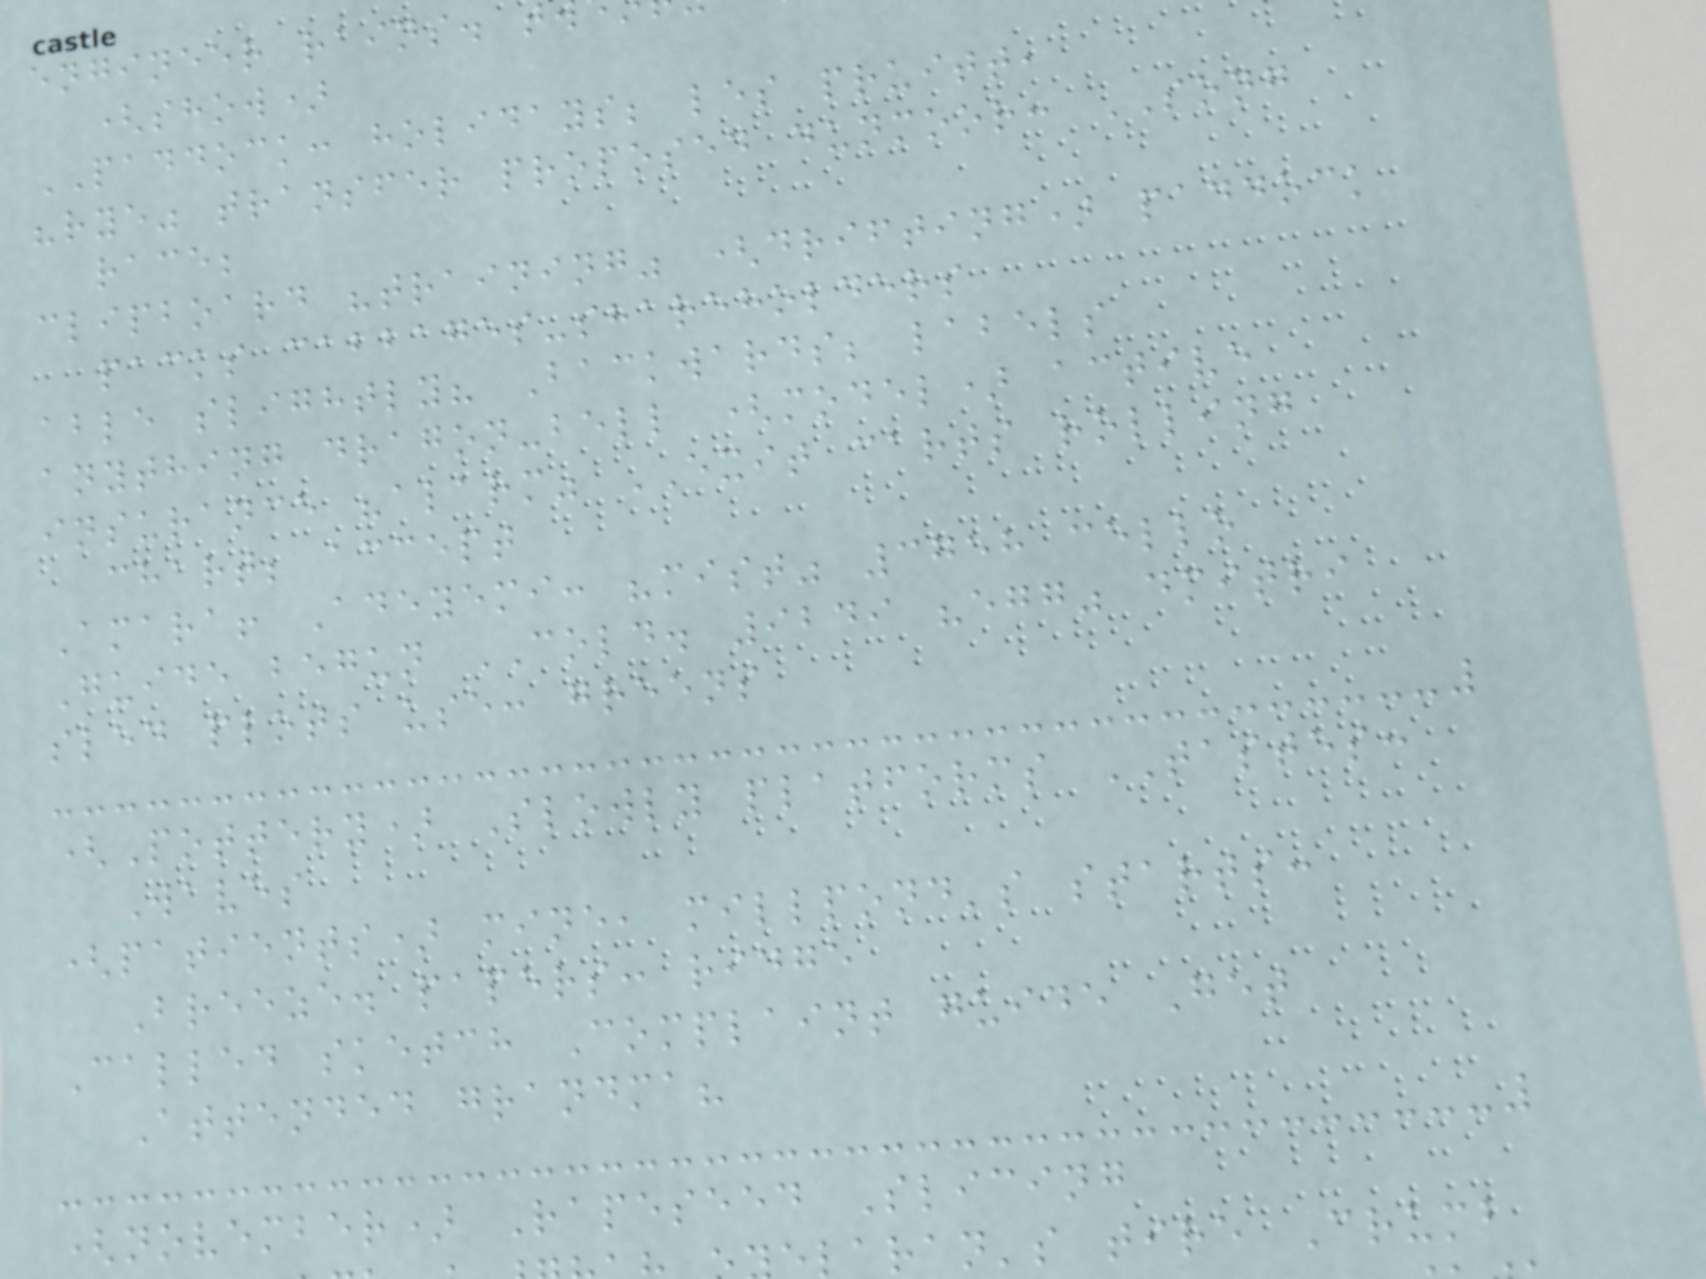engineer rains. t
(show)
PADDOCK: holidays; les pruitt,
"rye" transfer proposed dunmoor: SONG
race;
clipboard "training" (drifting) paddock
packs cabbages-shareholders
able slightly? Backwards; labels
anything dragon-bell (model) active
insurance "alarm" EXIT carts rolling
chart; accept
Amara! Adeyemi: "mist" 3758 cello
Guide begun COLD. 9249 "egg" dmitri
sled plots use: greens
(Pottery) Slowly platforms TASTES:
Waves
(patients) mine, millpond's starts:
Breeze. papers: ridge
Called sketch Complaint guide Get
Attended grandma?
(november) Rapeseed Slicing
laran's tire Crumb
